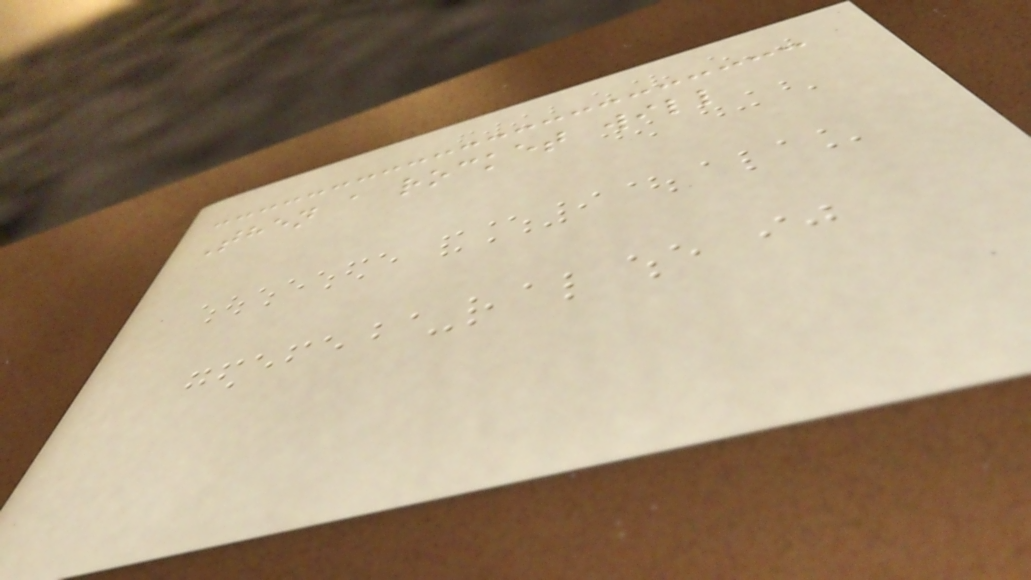Then a rocket will
